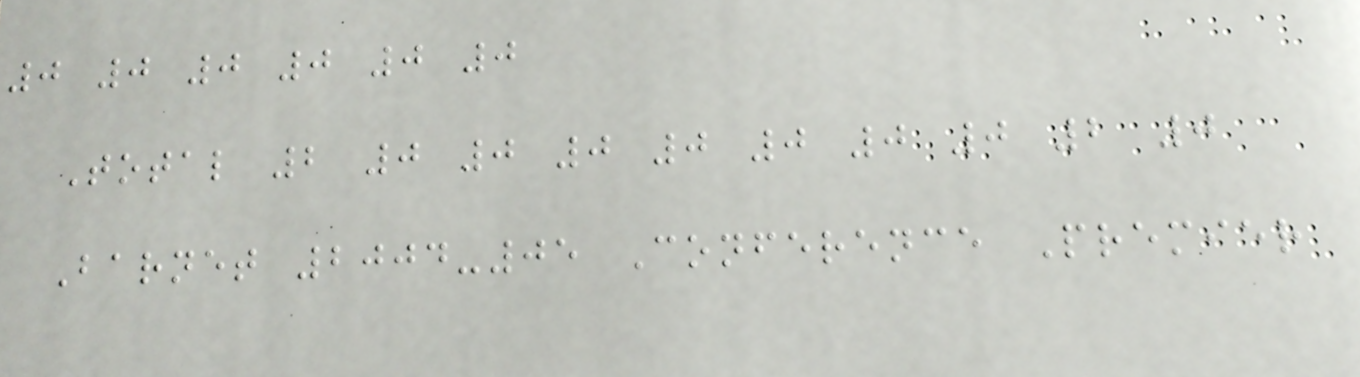0 0 0 0 0 0
Total 2 0 0 0 0 0 0 0 2 0
Barnet 2004-05 Conference Premier
